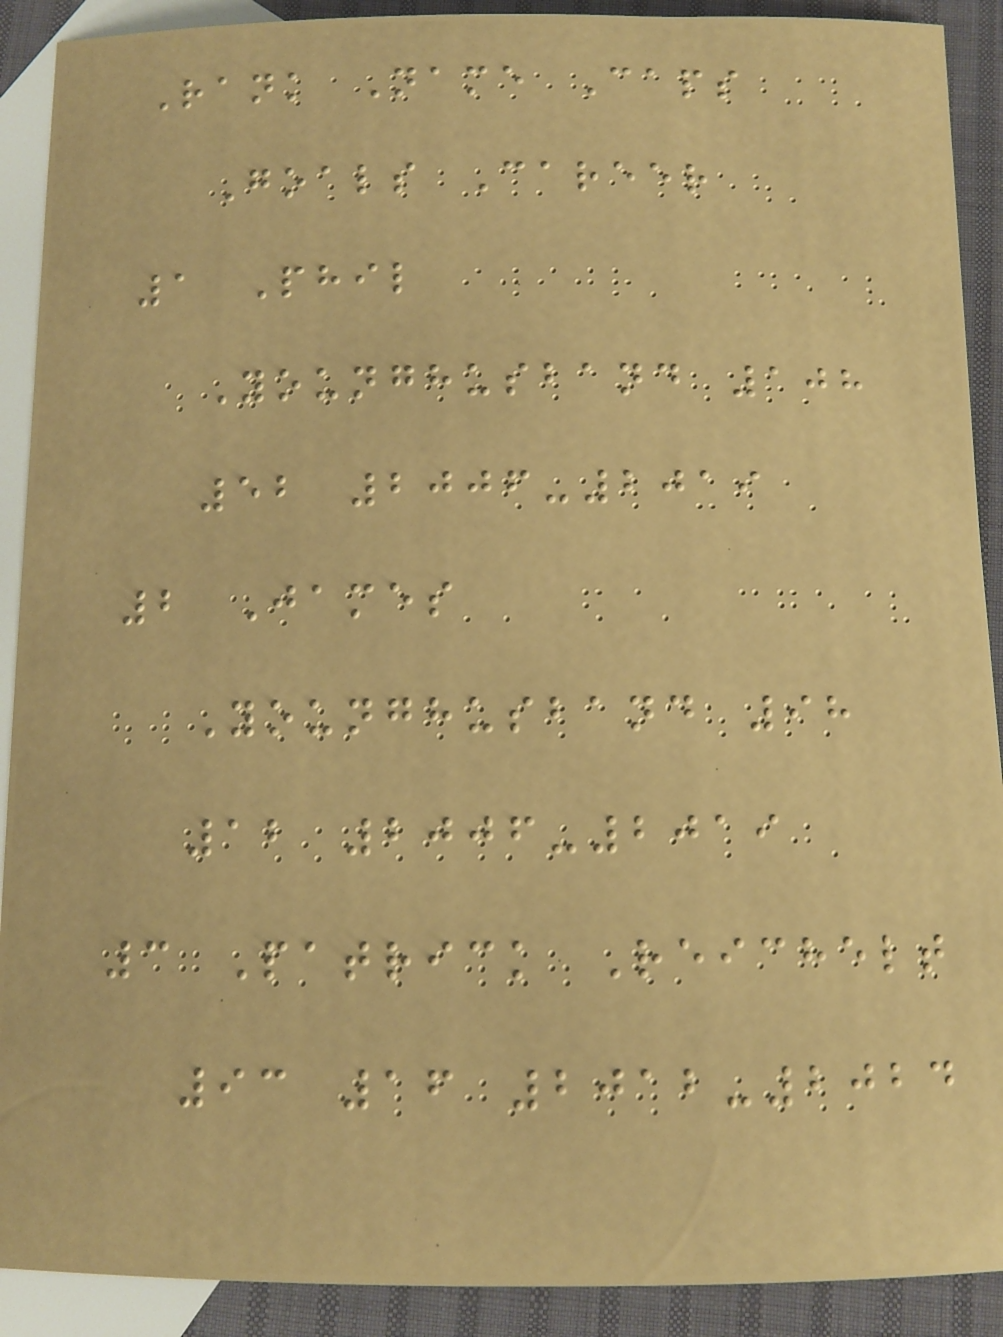Rank Name Caps
Goals Career
1 Phil
Younghusband 108
52 2006-2019
2 James
Younghusband 98
12 2006-2019
3 Patrick Reichelt
93 16 2012-2024
